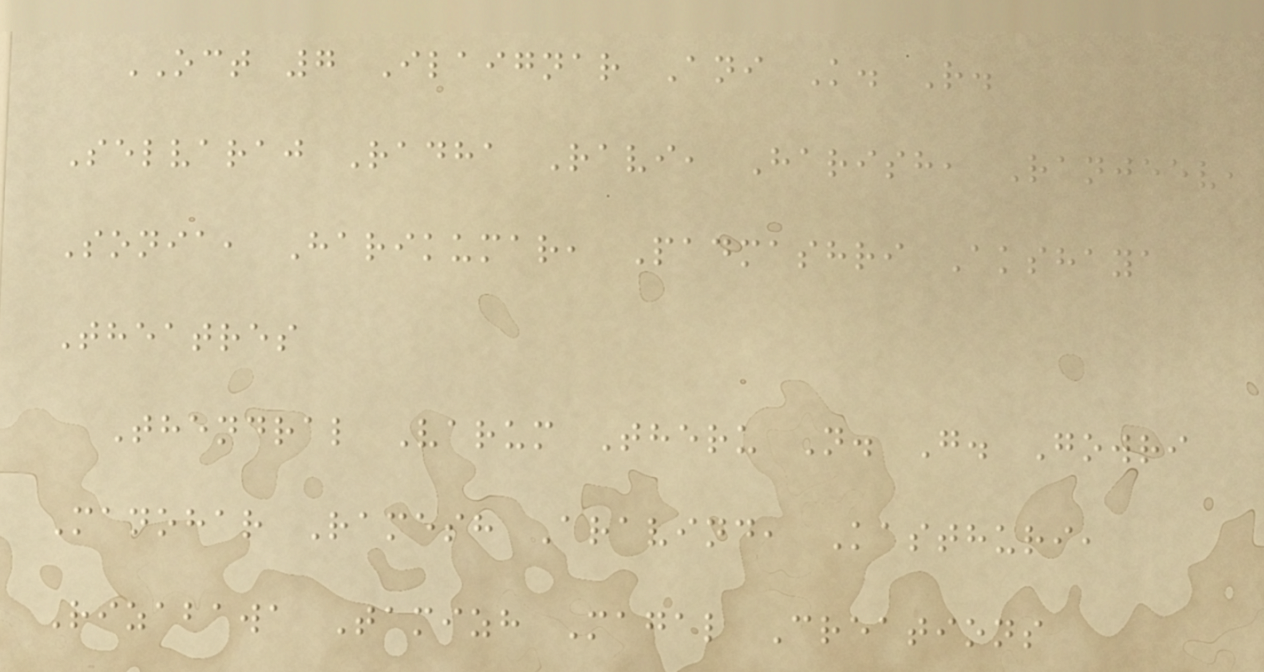OCT 7 Ilaignar Ani K. R.
Selvaraj Radha Ravi, Harish, Ranjeev,
Sonia, Harikumar, Padmashri Akshaya
Theatres
Thendral Varum Theru N. G. Gowri
Manohar Ramesh Aravind, Kasthuri,
Rizabawa Tamizh Magal Creations
